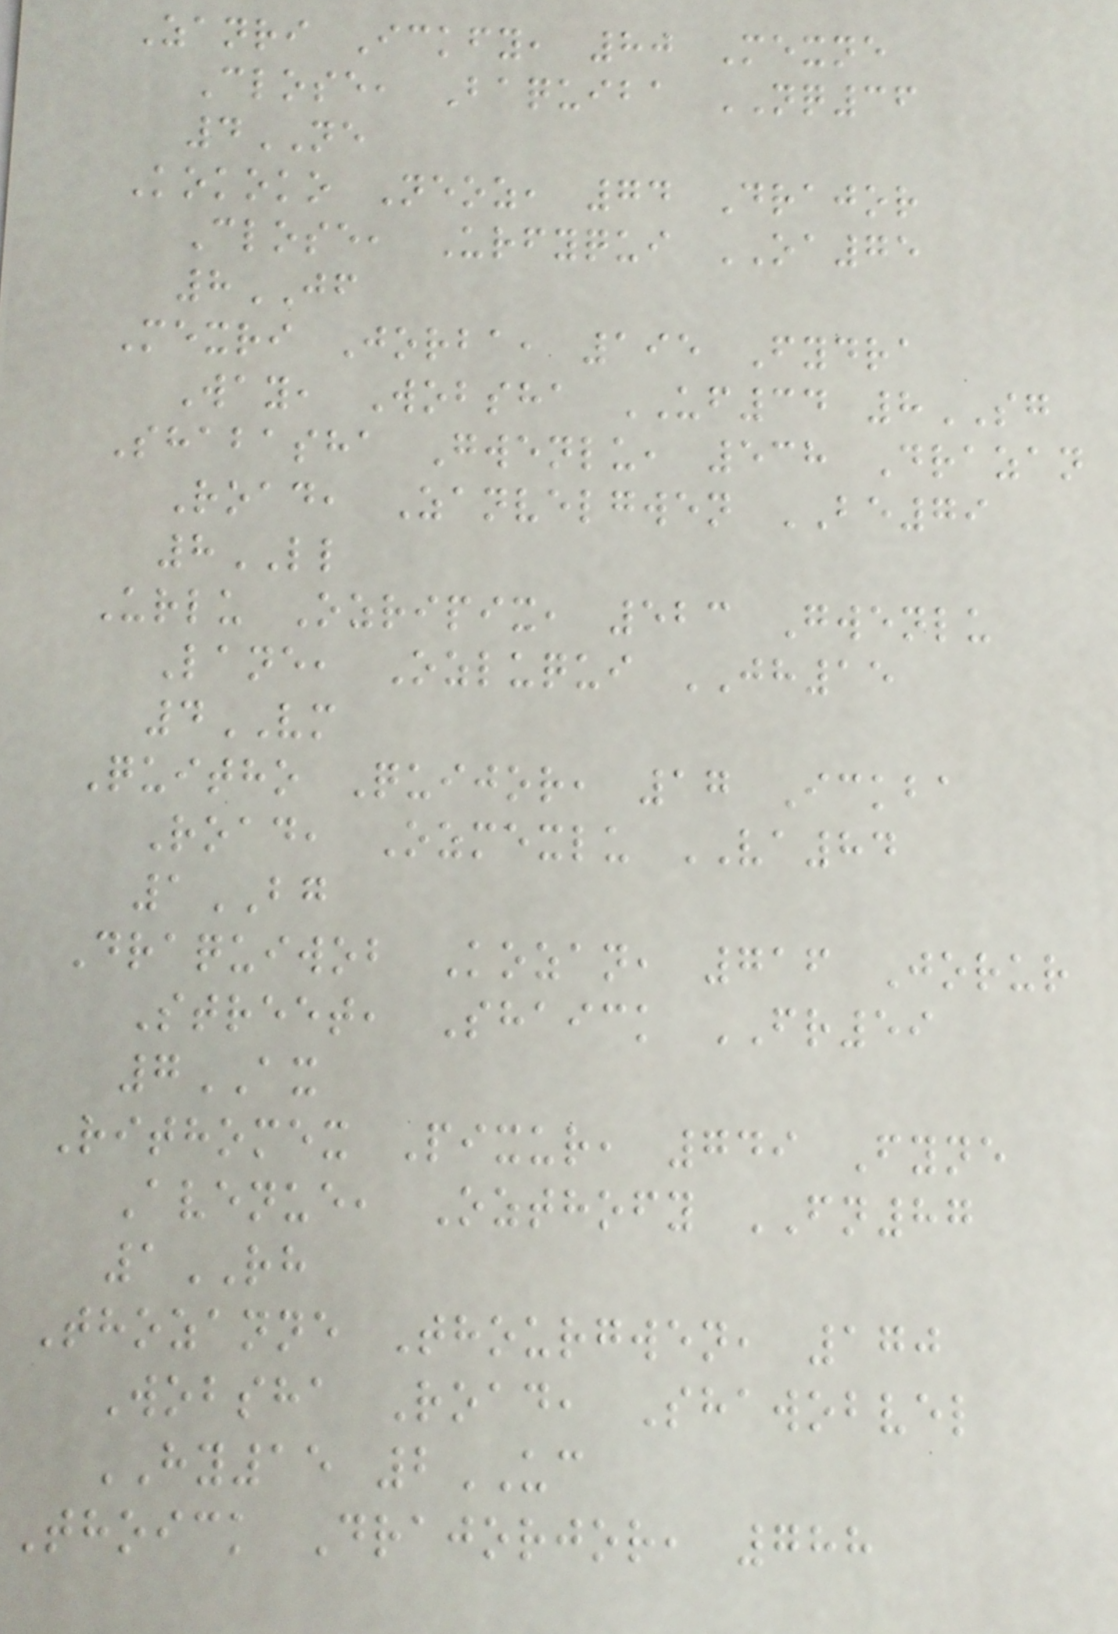Zanri Ickfy, 80 Mexne
Close, Baquiba NQ36
4NE
Kokoko Neoz, 74 Drajor
Close, Urfyqui OA75
8JF
Mexri Jorba, 195 Fydra
Way, Wobsha UF34 8SG
Shabasha Gwenlu, 538 Drazan
Road, Zanvelgwen BE79
8LL
Urlu Ozripix, 523 Gwenlu
Lane, Ozluqui JH15
4VM
Quitho Quijor, 17 Ickba
Road, Ozmexlu VA84
1BG
Draquiwob Kozan, 716 Jorur
Street, Shaick FR59
7AX
Rithomex Pixur, 749 Fyne
Avenue, Ozthofy FN87
1RH
Thozanne Thourgwen, 170
Wobsha Road, Shawobvel
HY15 2UC
Thoick Drajorjor, 788
